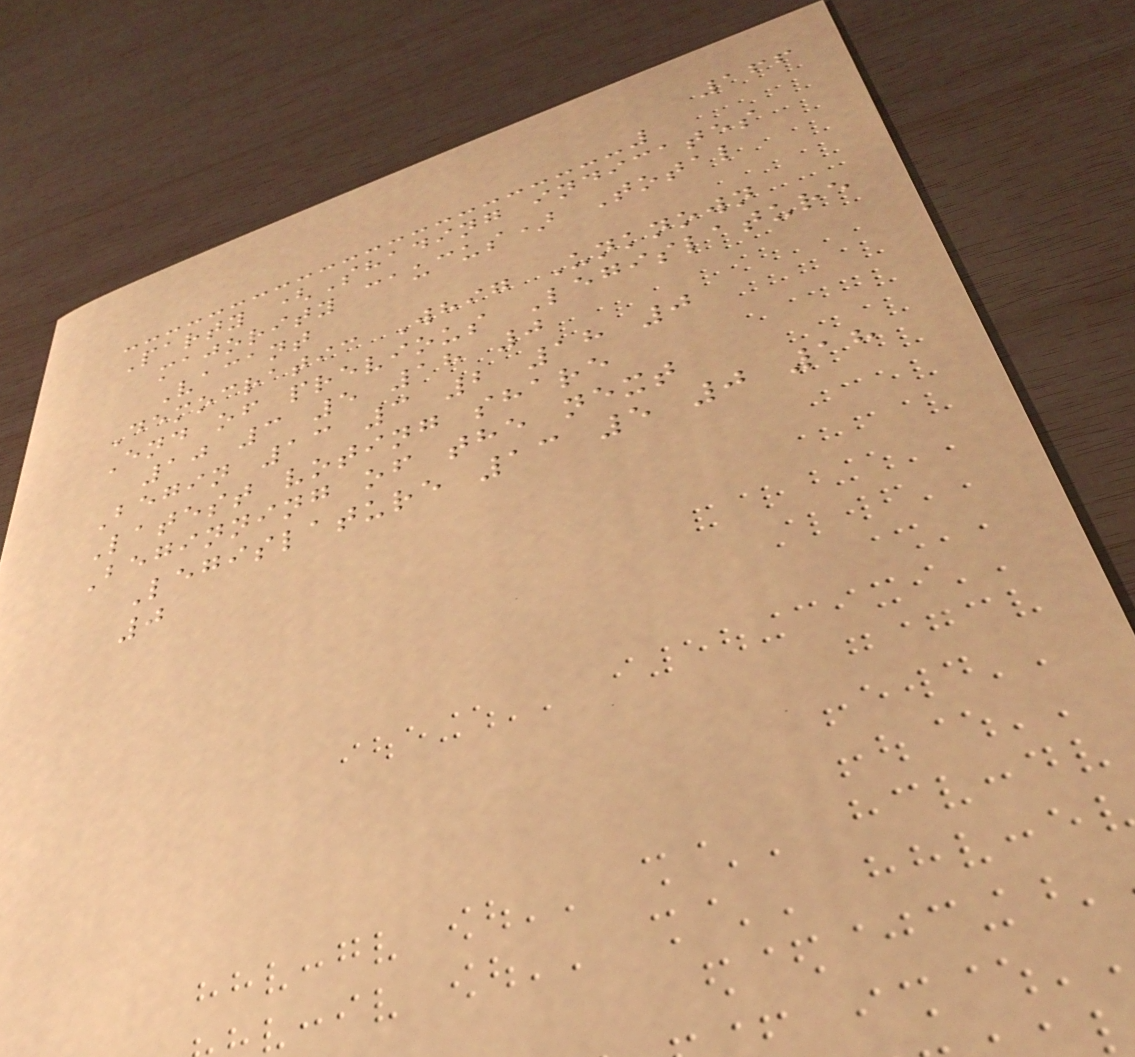166
Party (Shading indicates
majority caucus) Total
Vacant
Democratic Whig Unknown
End of previous Legislature
10 3 5 18 0
Begin 13 3 2 18 0
Latest voting share
Beginning of the next
Legislature 13 5 0 18
0
